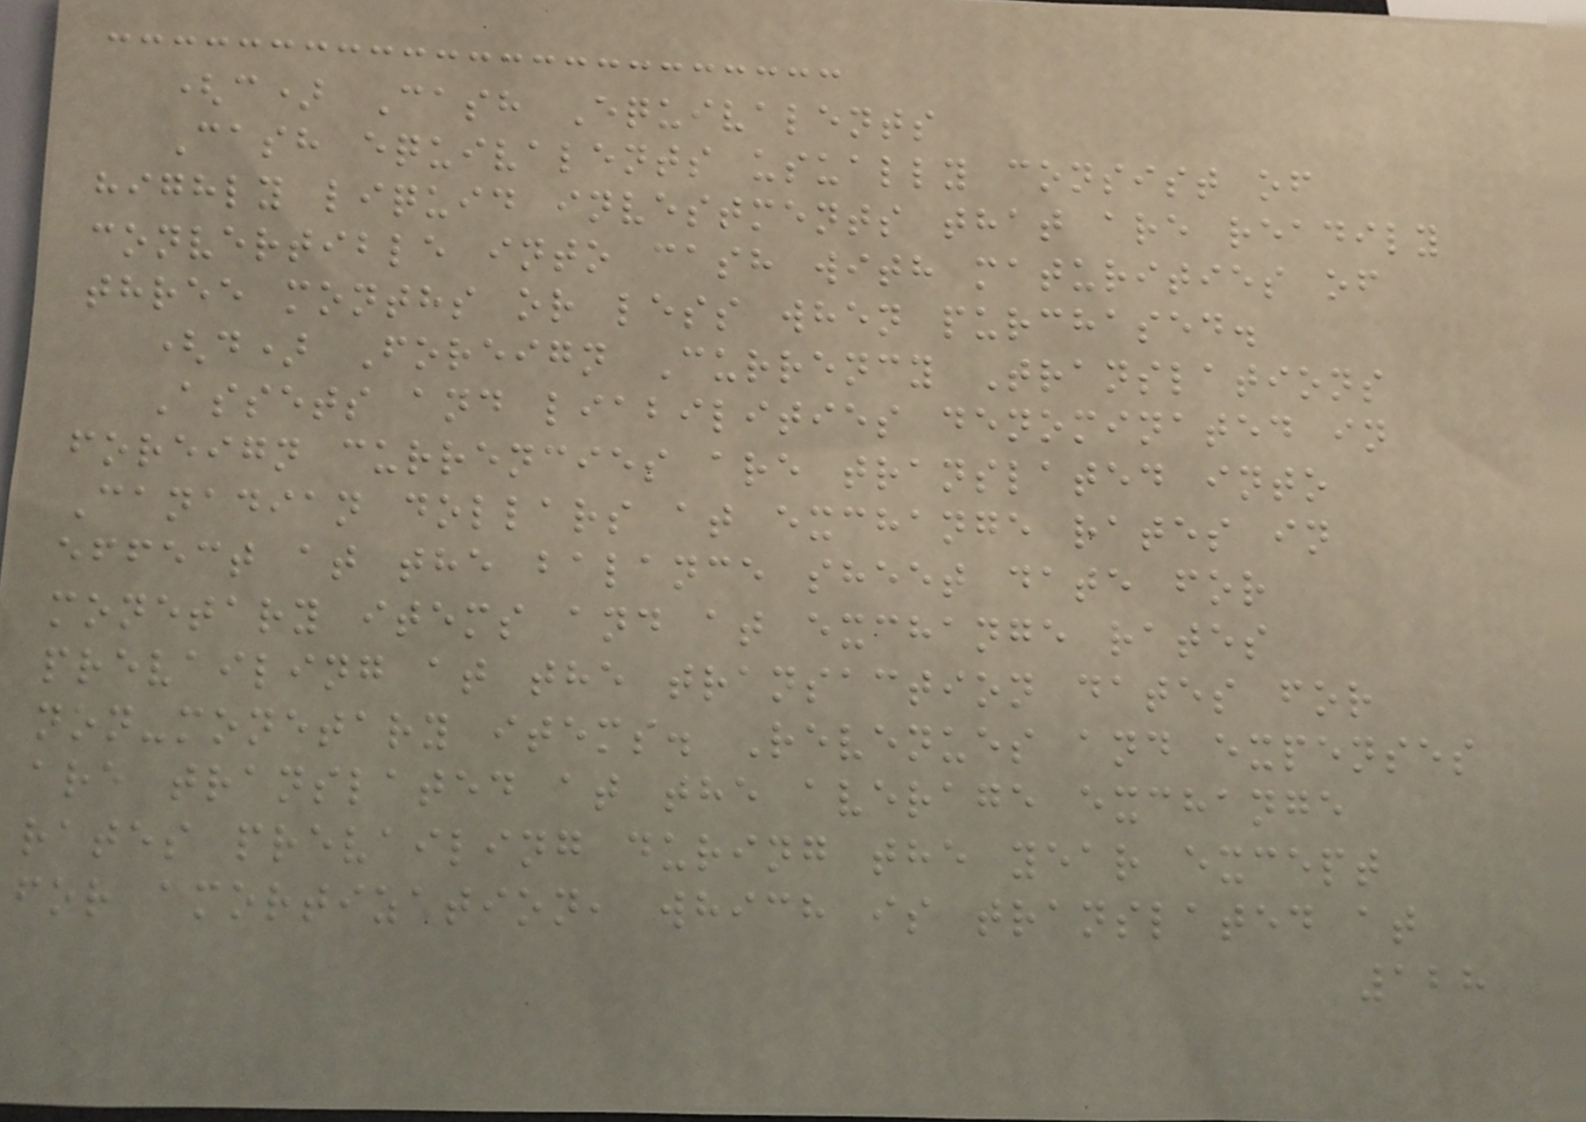(c) Cash Equivalents
Cash equivalents usually consist of
highly liquid investments that are readily
convertible into cash with maturities of
three months or less when purchased.
(d) Foreign Currency Translations
Assets and liabilities denominated in
foreign currencies are translated into
Canadian dollars at exchange rates in
effect at the balance sheet date for
monetary items and at exchange rates
prevailing at the transaction dates for
non-monetary items. Revenues and expenses
are translated at the average exchange
rates prevailing during the year except
for amortization, which is translated at
128
